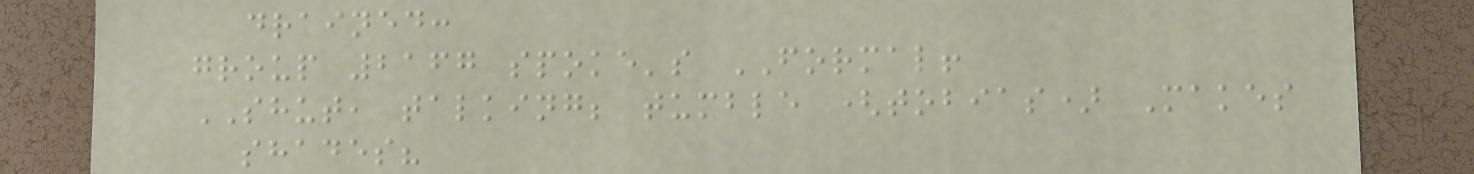drained:
group 2167 spoke's FORMAL!
SHUT, talking; tumble (tobias) Makes
shades?
